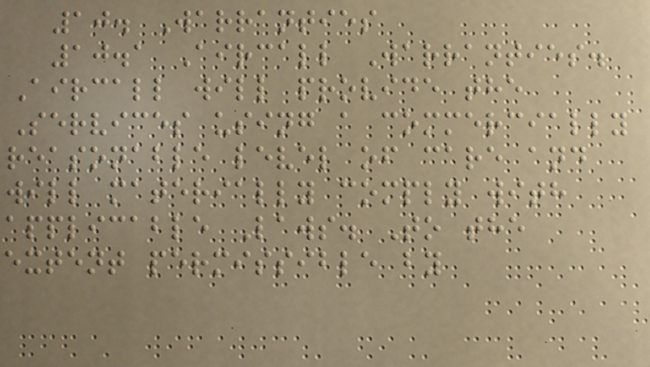10. Warranties
10.1 Aircall Warranties.
Aircall will provide the
Services using a commercially
reasonable level of care and
will materially comply with
applicable Laws. To the
extent permissible by
